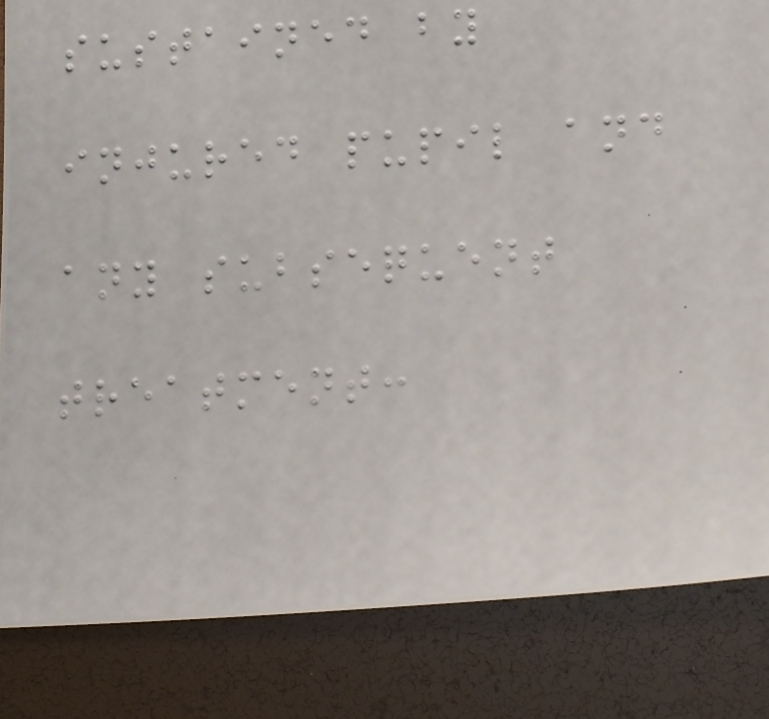sustained by
injured pupil and
any subsequent
treatment:
